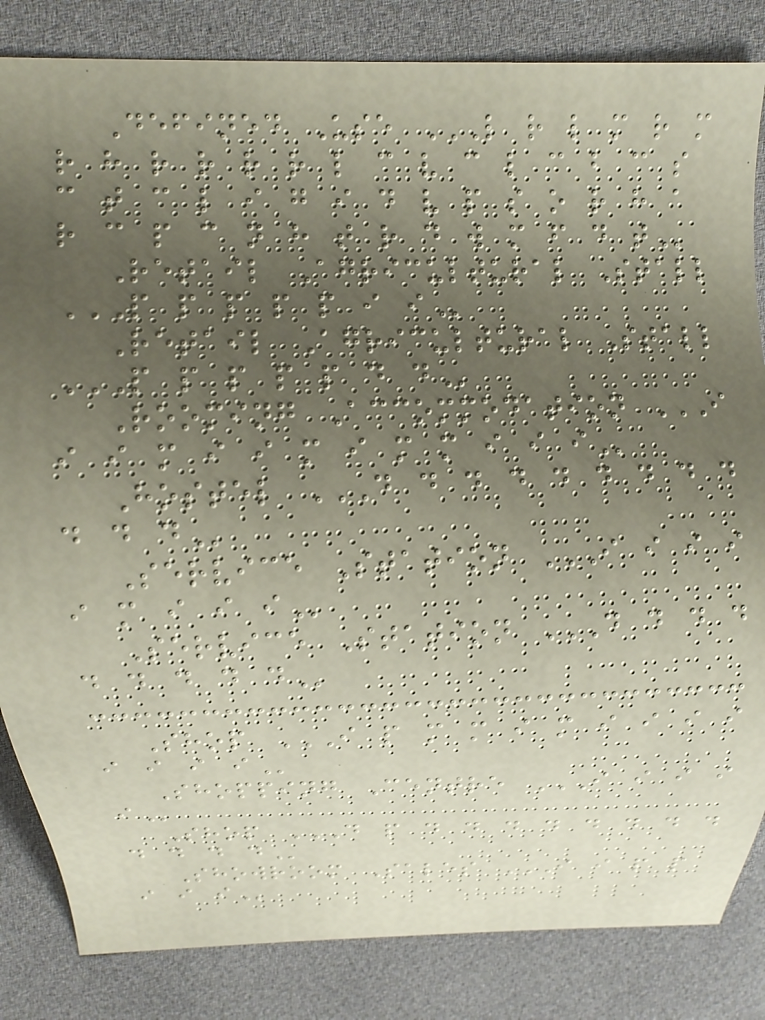Defined Use L R L M R M
R H R R R R L C V C L C B C S
C T C L I G I D V P S O R H A
R C P C N H T R D W M F D T
Retail Agricultural Stall
P P P P P I I
Retail Agricultural Stall
P P P P P D D
Rooming Accommodation I
I I M I I M I M M I I I
Hostel D D D D D D D D D
D D D
Service Station I I I I
I M I I I
Service Station D D D D
D D D D D
Shop I P M M I M I I I I
I I I I
Shopping Centre I I I I
I
Shop D P D D D D D D D D
D D D D
Showroom Sales I I P P
I I I
